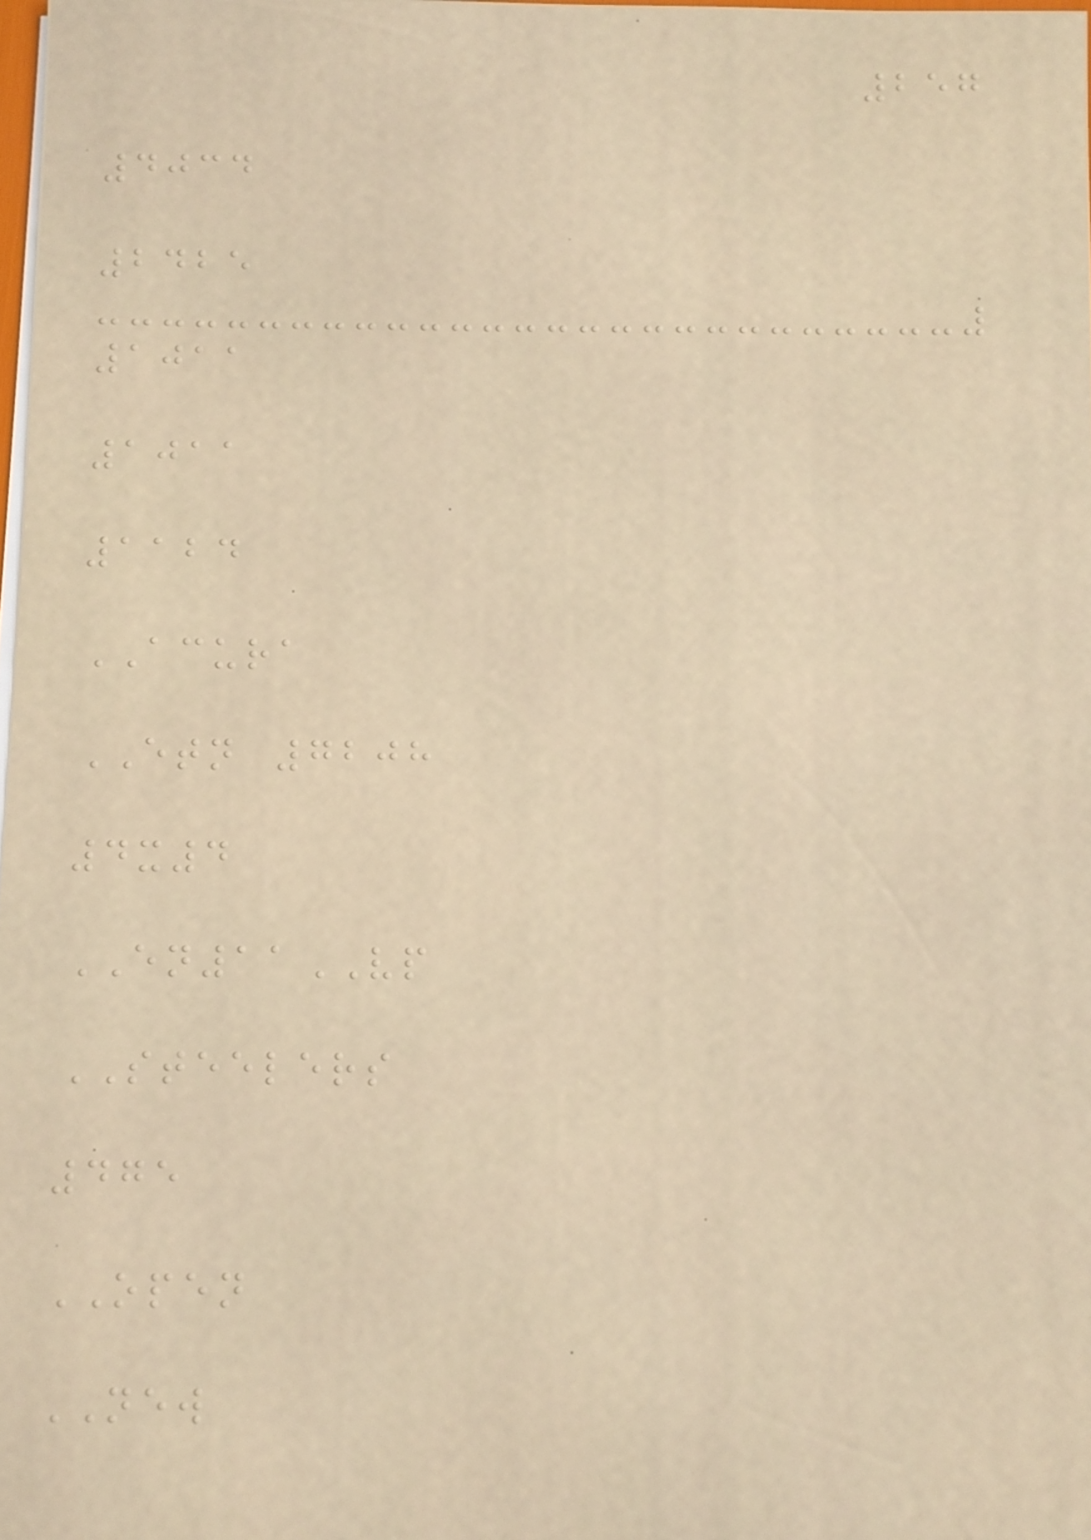257
4034
2425
1011
1011
1124
ACURA
ETN 7208
4x4
EN11VP
STEELERS
475
OPEN
NEW
